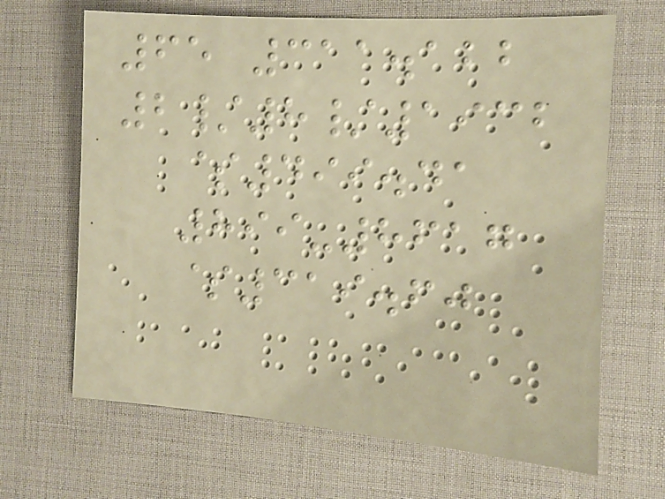65 311.122
2/8/1932
$499.41
899-8617
$319.60
